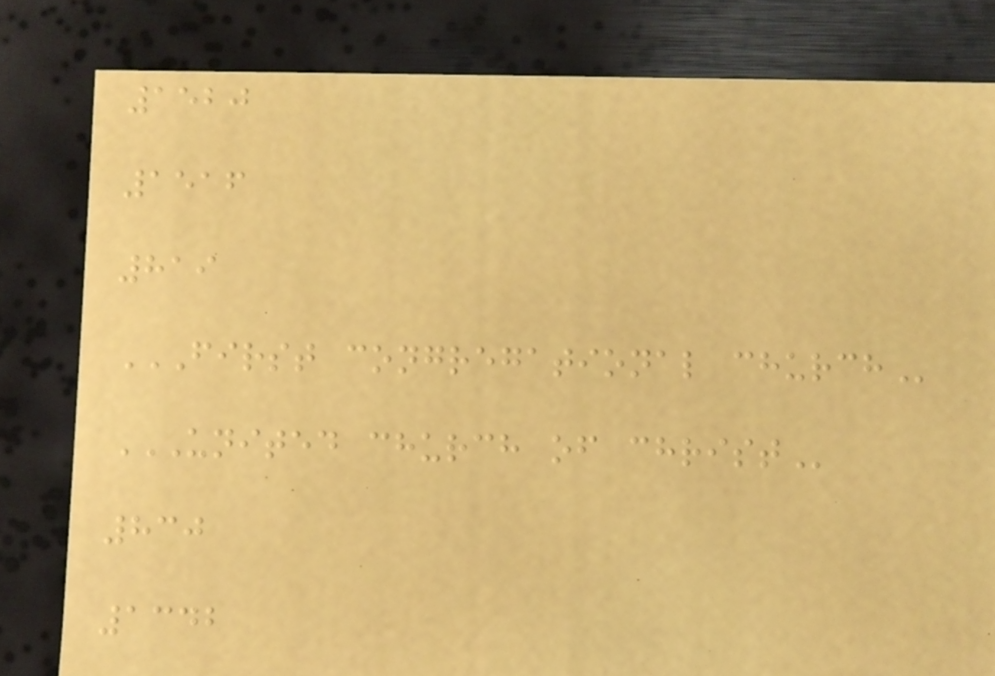1520
1516
819
FIRST CONGREGATIONAL CHURCH
UNITED CHURCH OF CHRIST
830
1342
